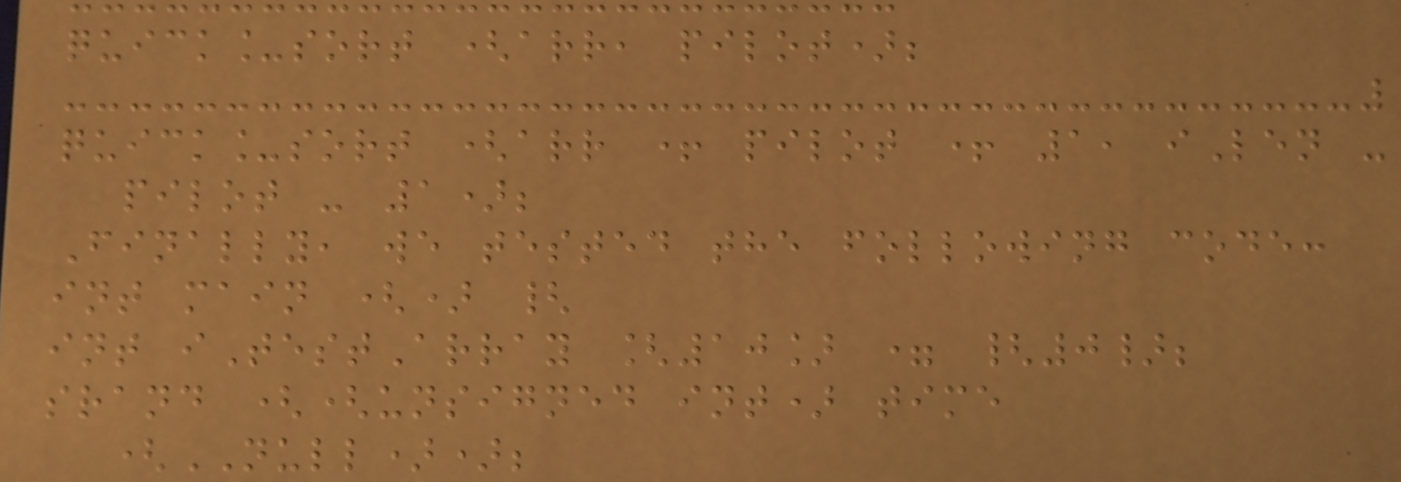quick_sort (arr, pilot);
quick_sort (arr + pilot + 1, iLen -
pilot - 1);
Finally, we tested the following code:
int main () {
int iTestArray [10] = {0};
srand ((unsigned int) time
(NULL));
